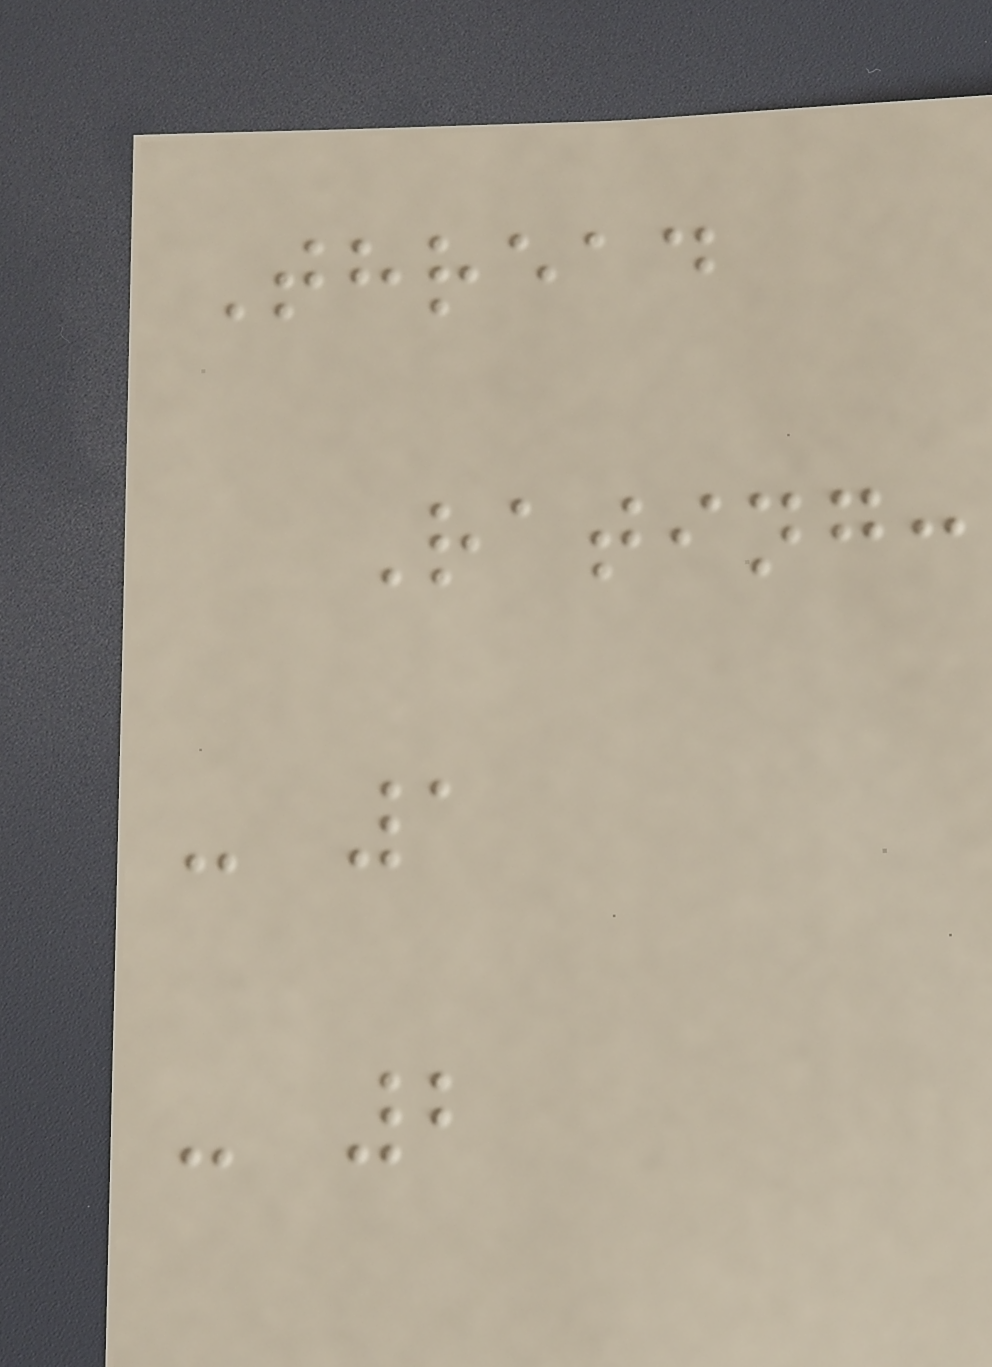Thread
Rating:
- 1
- 2
